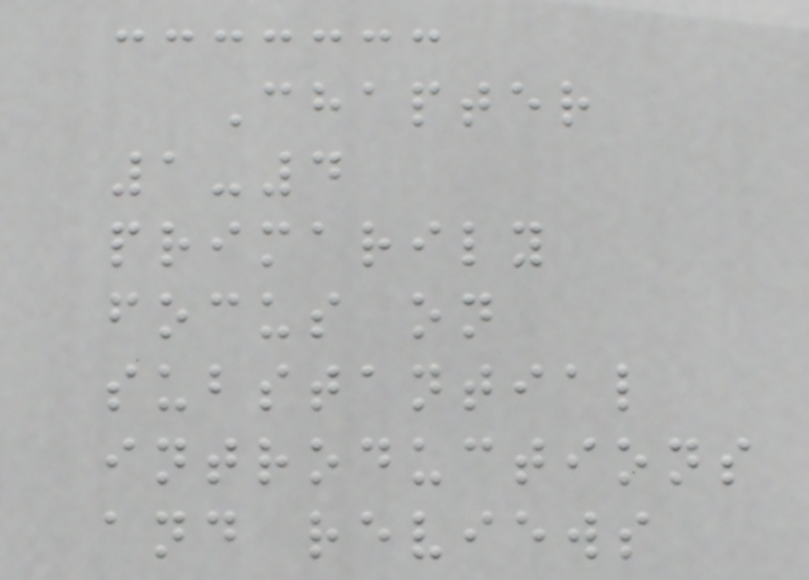Chapter
1-4
primarily
focus on
substantial
introductions
and reviews
